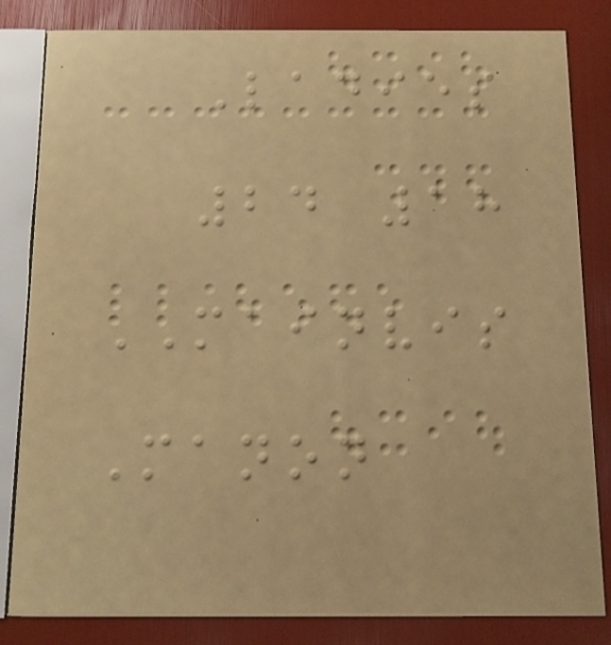Ladies
24 18
MAINVIS
Manon
